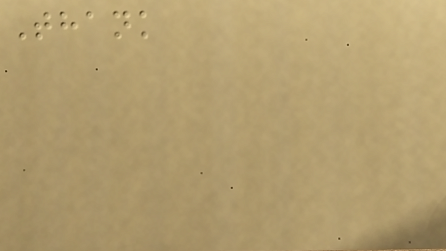Thank
